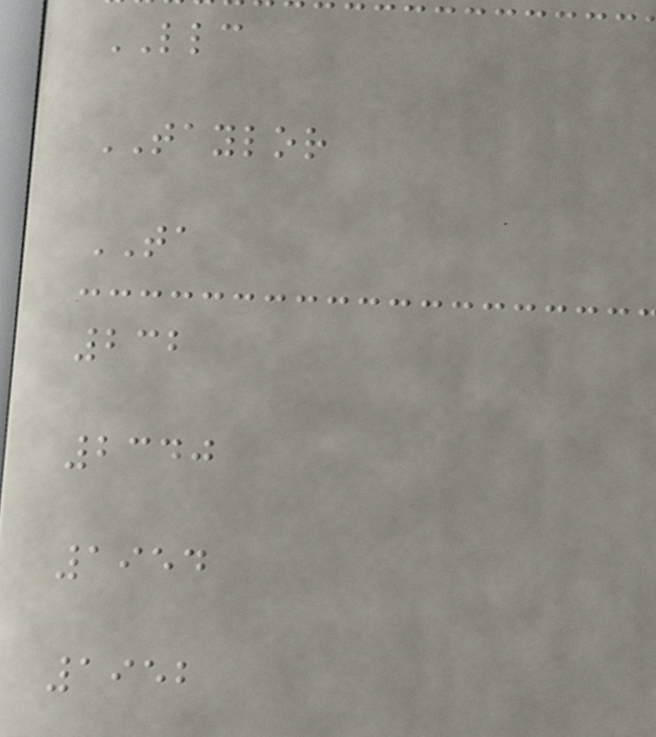LLC
TAYLOR
TA
232
2340
1954
1952
